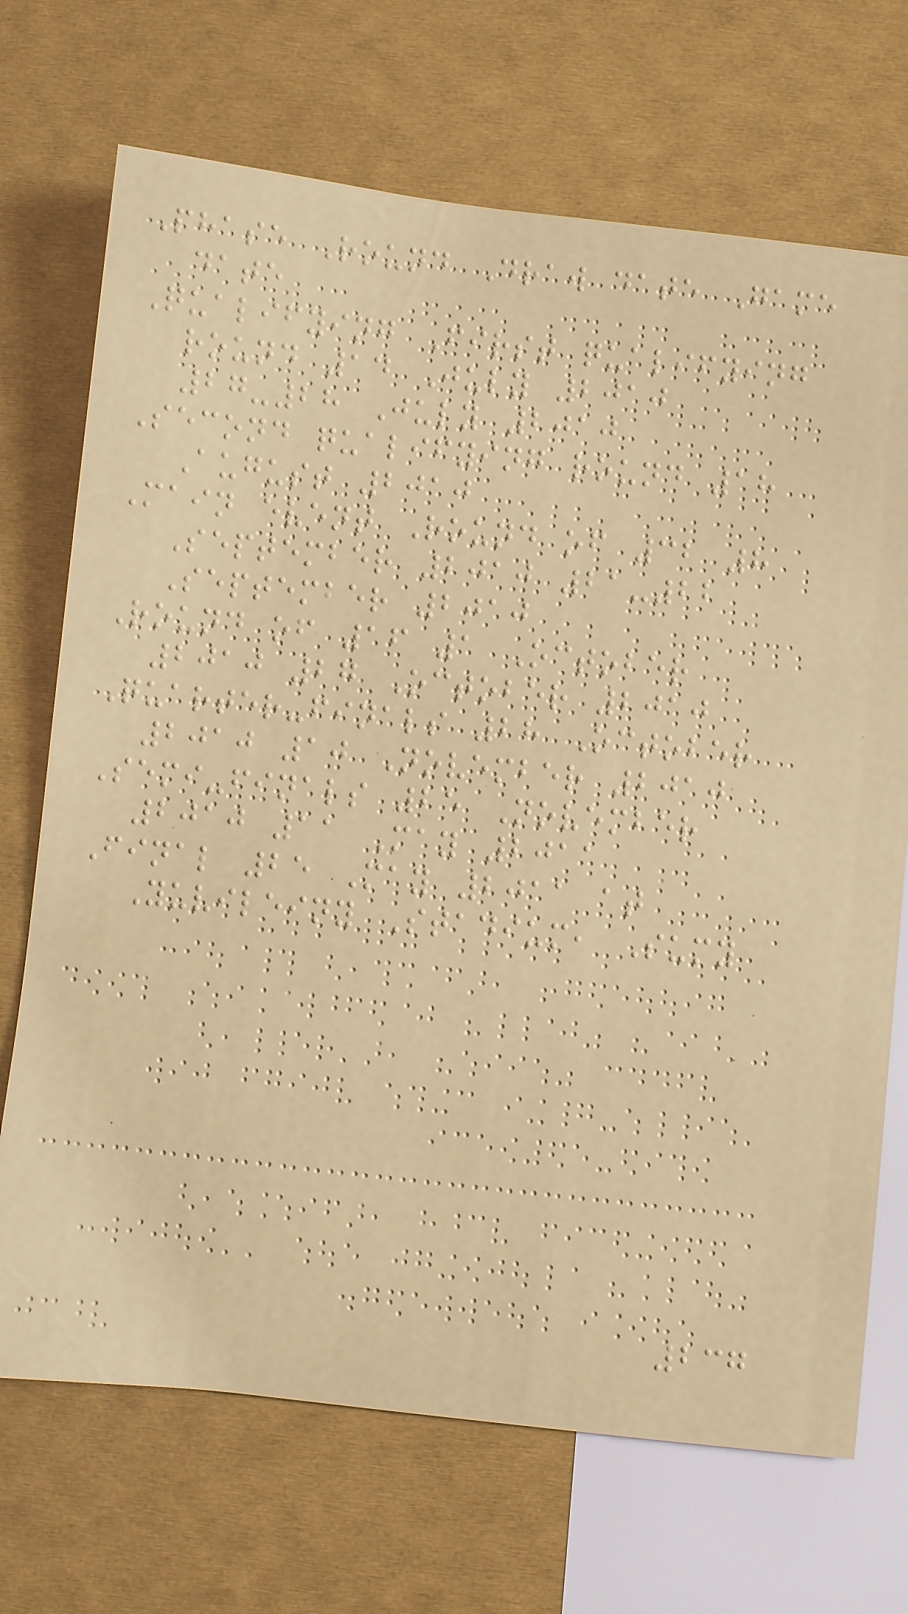Phase Round Draw date Game
date
Qualifying First qualifying
round 14 July 2010
27-28 July 2010
Second qualifying round 18
August 2010
Main event Round of 32 8
September 2010 21-22
September 2010
Round of 16 1 October
2010 27 October 2010
Quarter-finals 28 October
2010 10 November 2010
Semi-finals 25 November
2010 11 May 2011
Final 25 May 2011 at
Yuvileiny Stadium, Sumy
237
